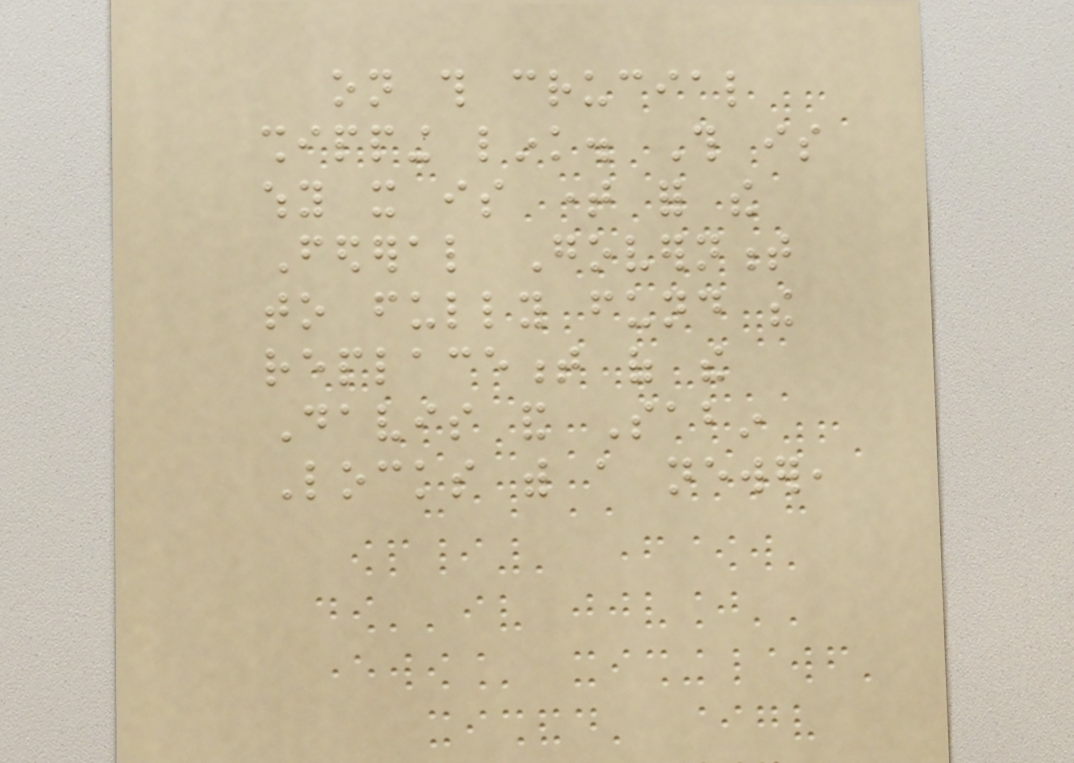on this crucial
shipping link. This is
why it is time for the
Federal Government
to fully fund the
replacement of the
Davis and Sabin
Locks with a newer,
